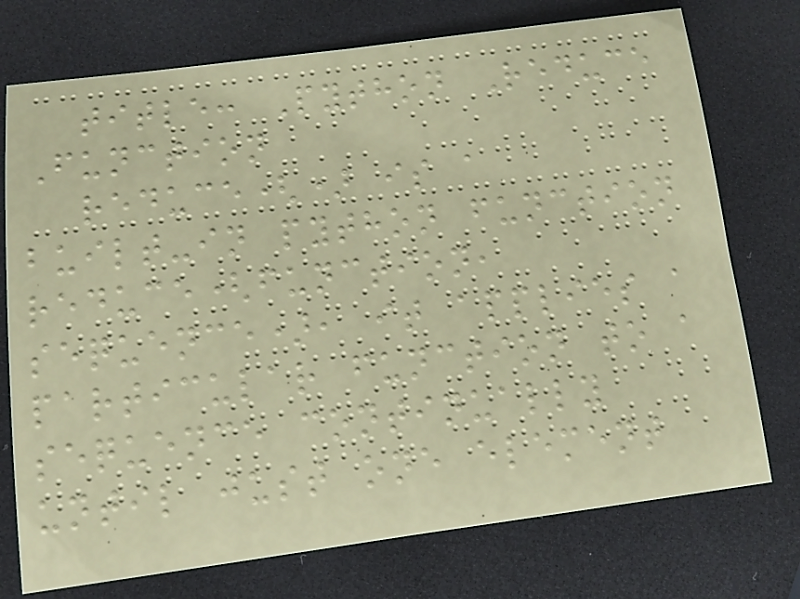title: Python Reduce
Function
reduce() is a
built-in python function
reduce(function,
sequence), it applies a
particular function to a
sequence continually
until just one element
